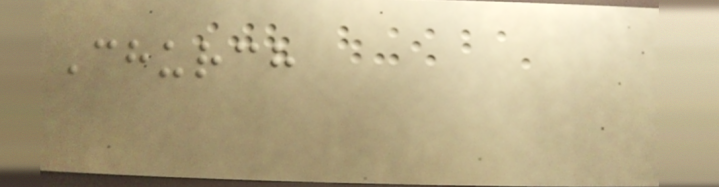Church
